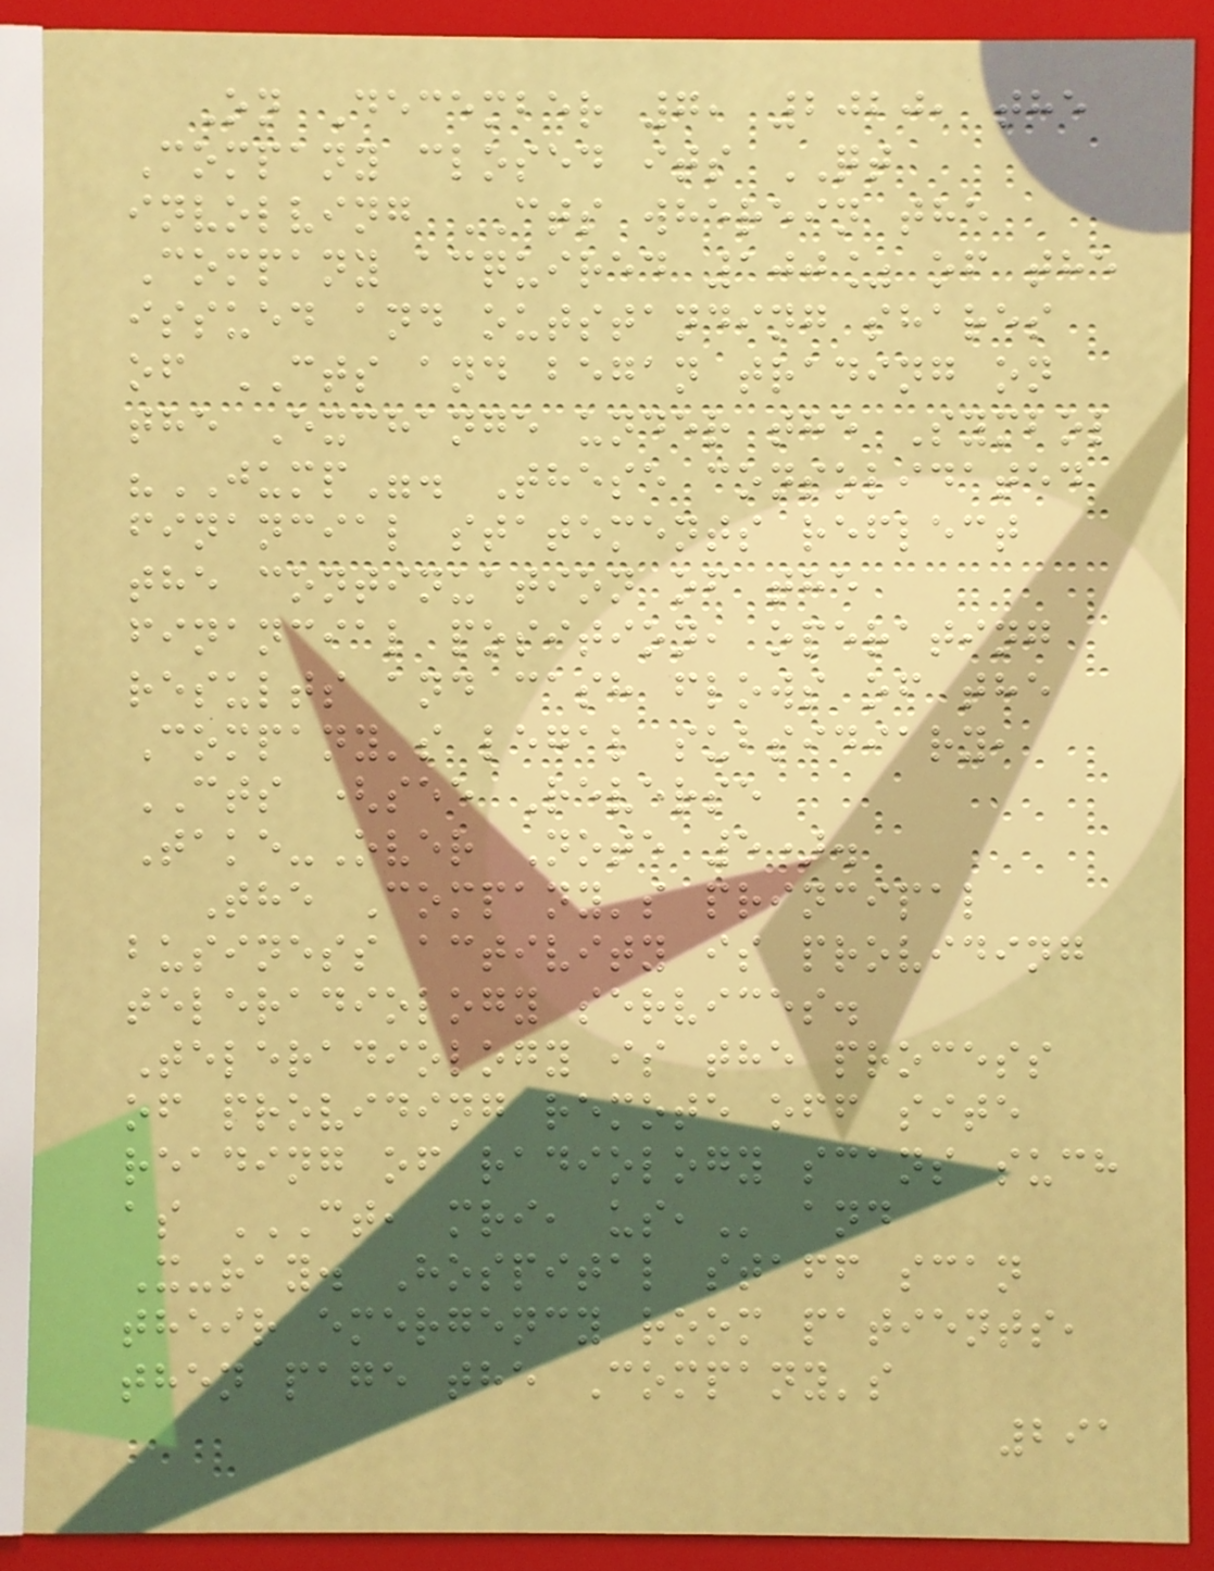On December 7, 2020, the
Company closed its QT
involving CTS wherein the
Company acquired 100% of the
issued and outstanding shares
of CTS and began trading on
the Exchange under the Symbol
"JUMP". These consolidated
financial statements reflect
the continuation of the
financial position, operating
results and cash flows of the
Company's legal subsidiary,
CTS (see Reverse
Take-Over Note 5).
The Company's principal
business activity is providing
teleradiology services.
Teleradiology is the process
of providing remote off site
reading of radiology scans such
as CT, MRI, US, and
X-ray. Hospital staff scan
their emergency room patients,
then page the Company's
291
